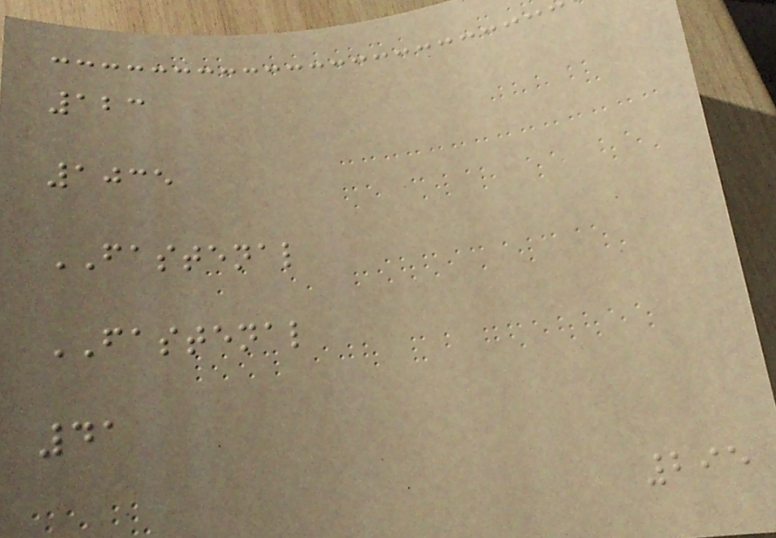123
1035
FASTENAL
FASTENAL
41
295
